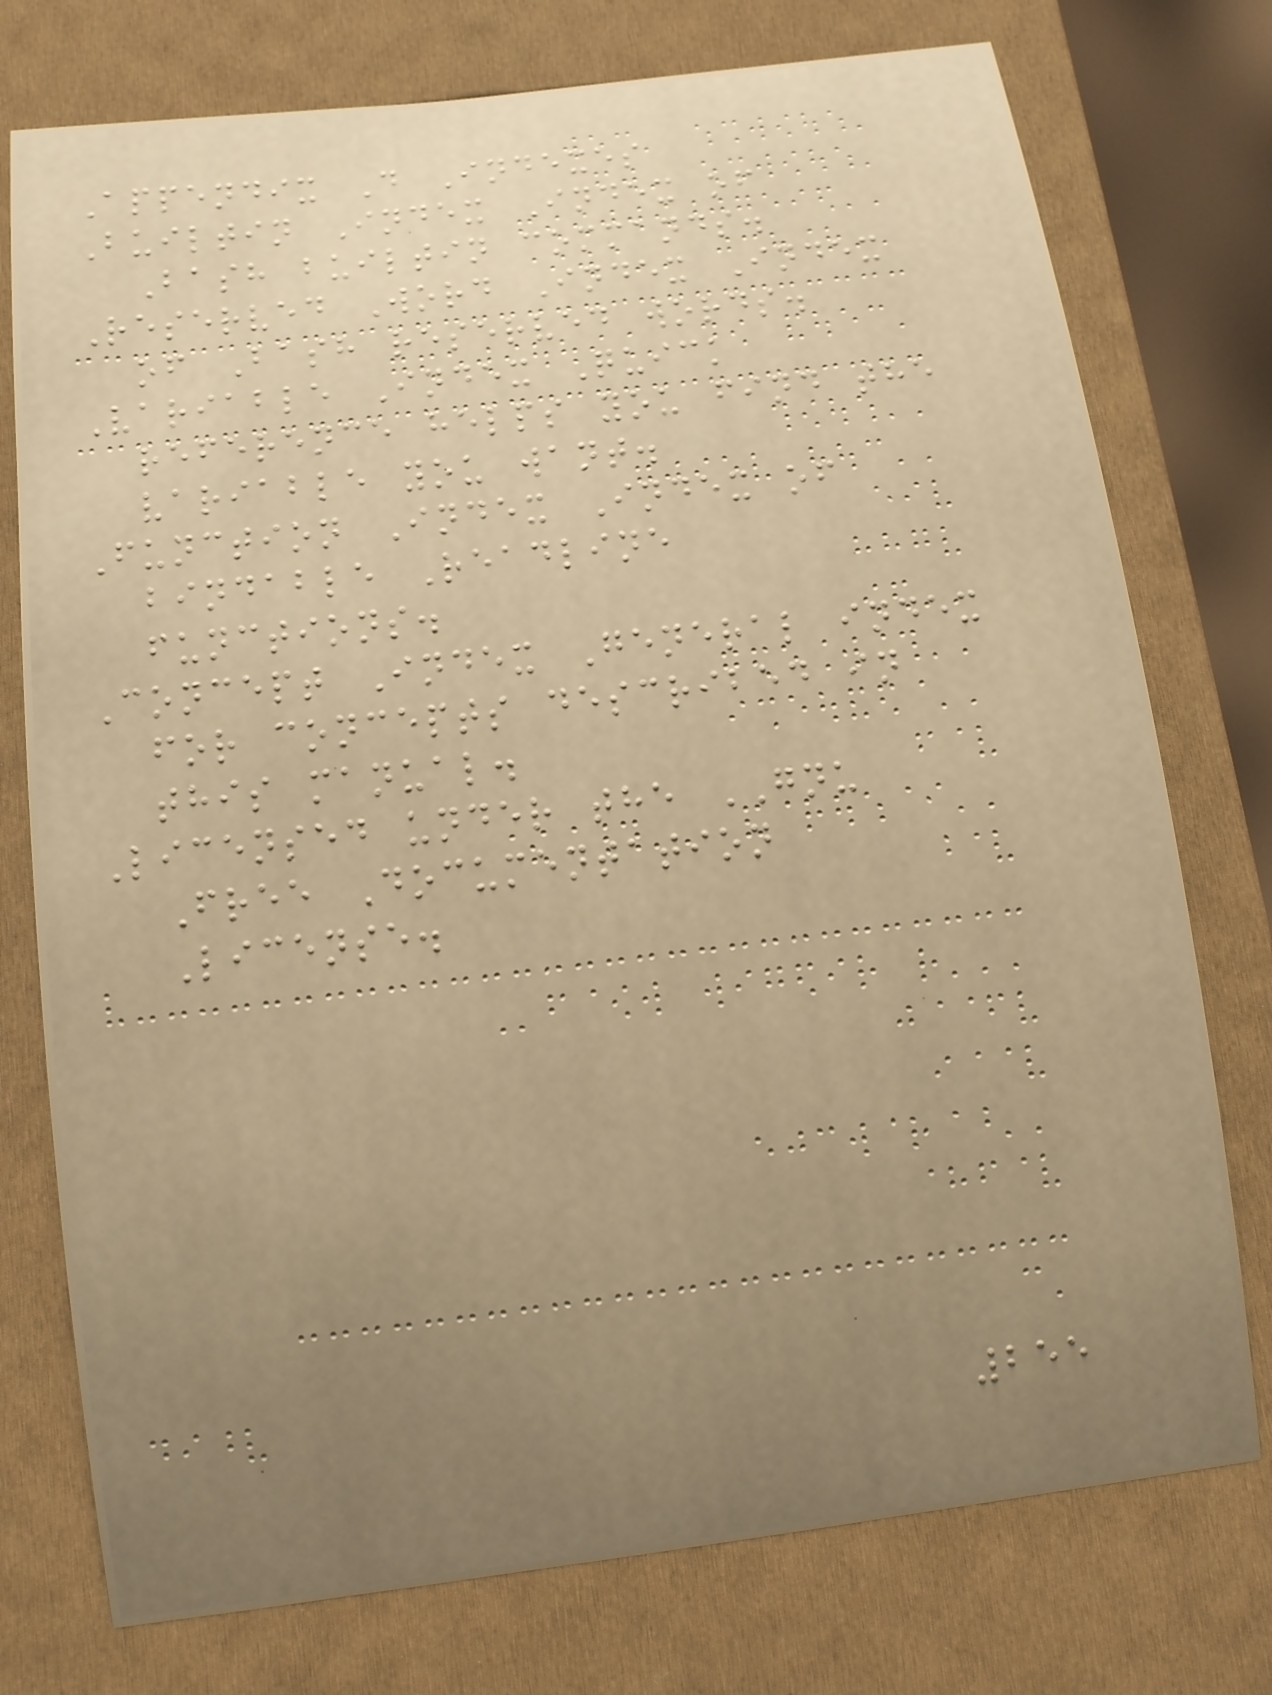Appendix D Indexes
Builtin Index Index of
Bash builtin commands.
Reserved Word Index Index
of Bash reserved words.
Variable Index Quick
reference helps you find the
variable you want.
Function Index Index of
bindable Readline
functions.
Concept Index General index
for concepts described in
this manual.
Licensed under the GNU
Free Documentation
License.
255
